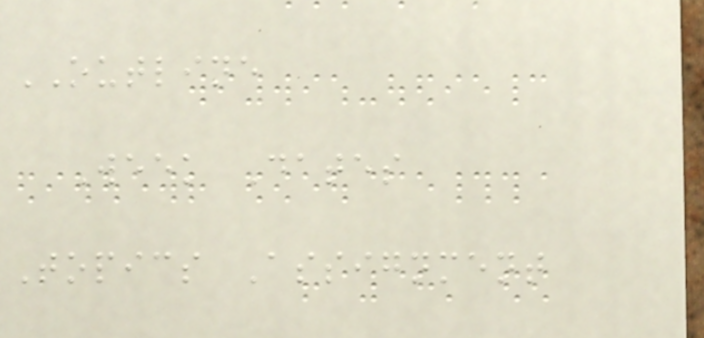OUTLINE
Week Dates
Topics Assignment
